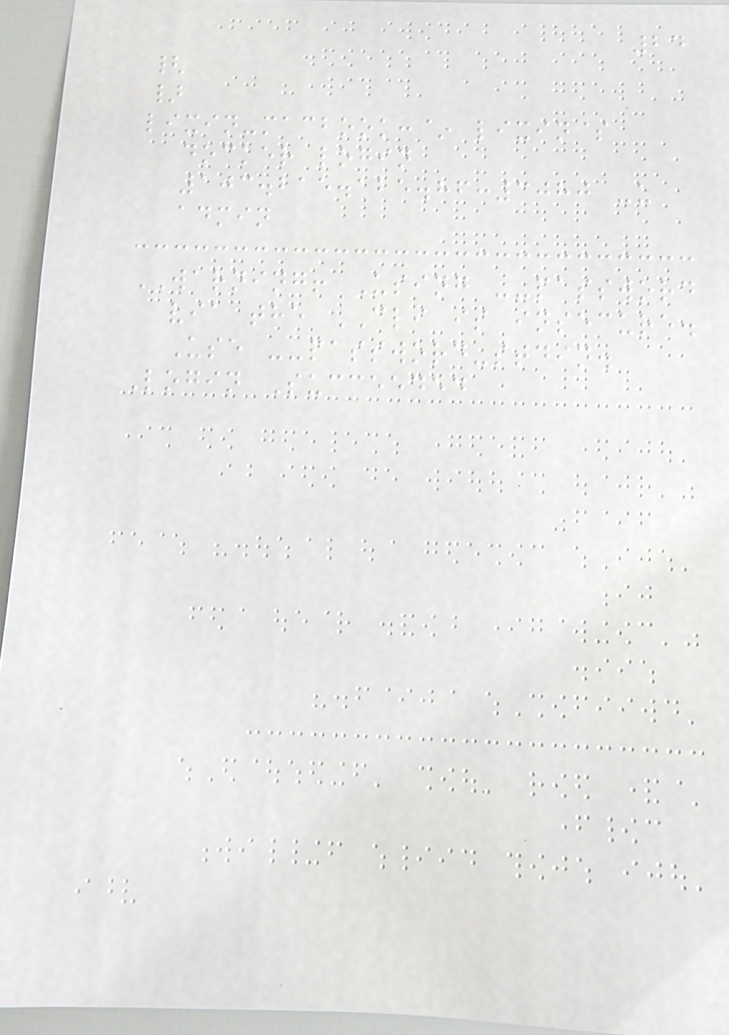24
{
}
lixin-macbook:~ lixin$
docker login
103.215.125.86:3080 -u
admin
WARNING! Using --password
via the CLI is insecure.
Use --password-stdin.
Login Succeeded
